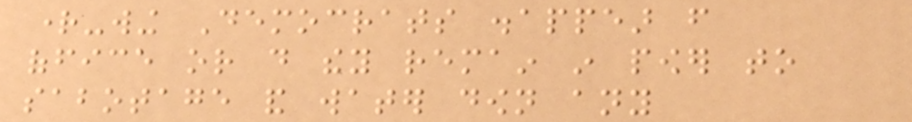right-wing Democrats disappear from
office or do they remain in power to
sabotage and water down any
